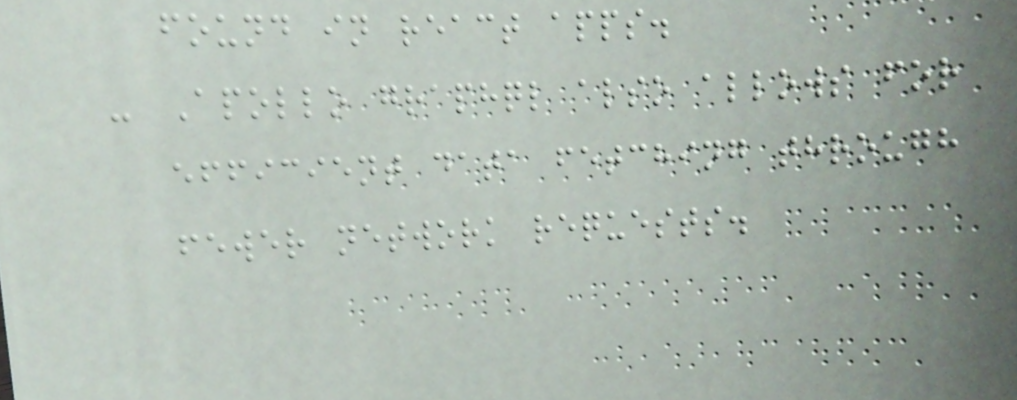found in react apps.
- Apollo graphql also allows for
efficient data fetching through
fewer network requests.
